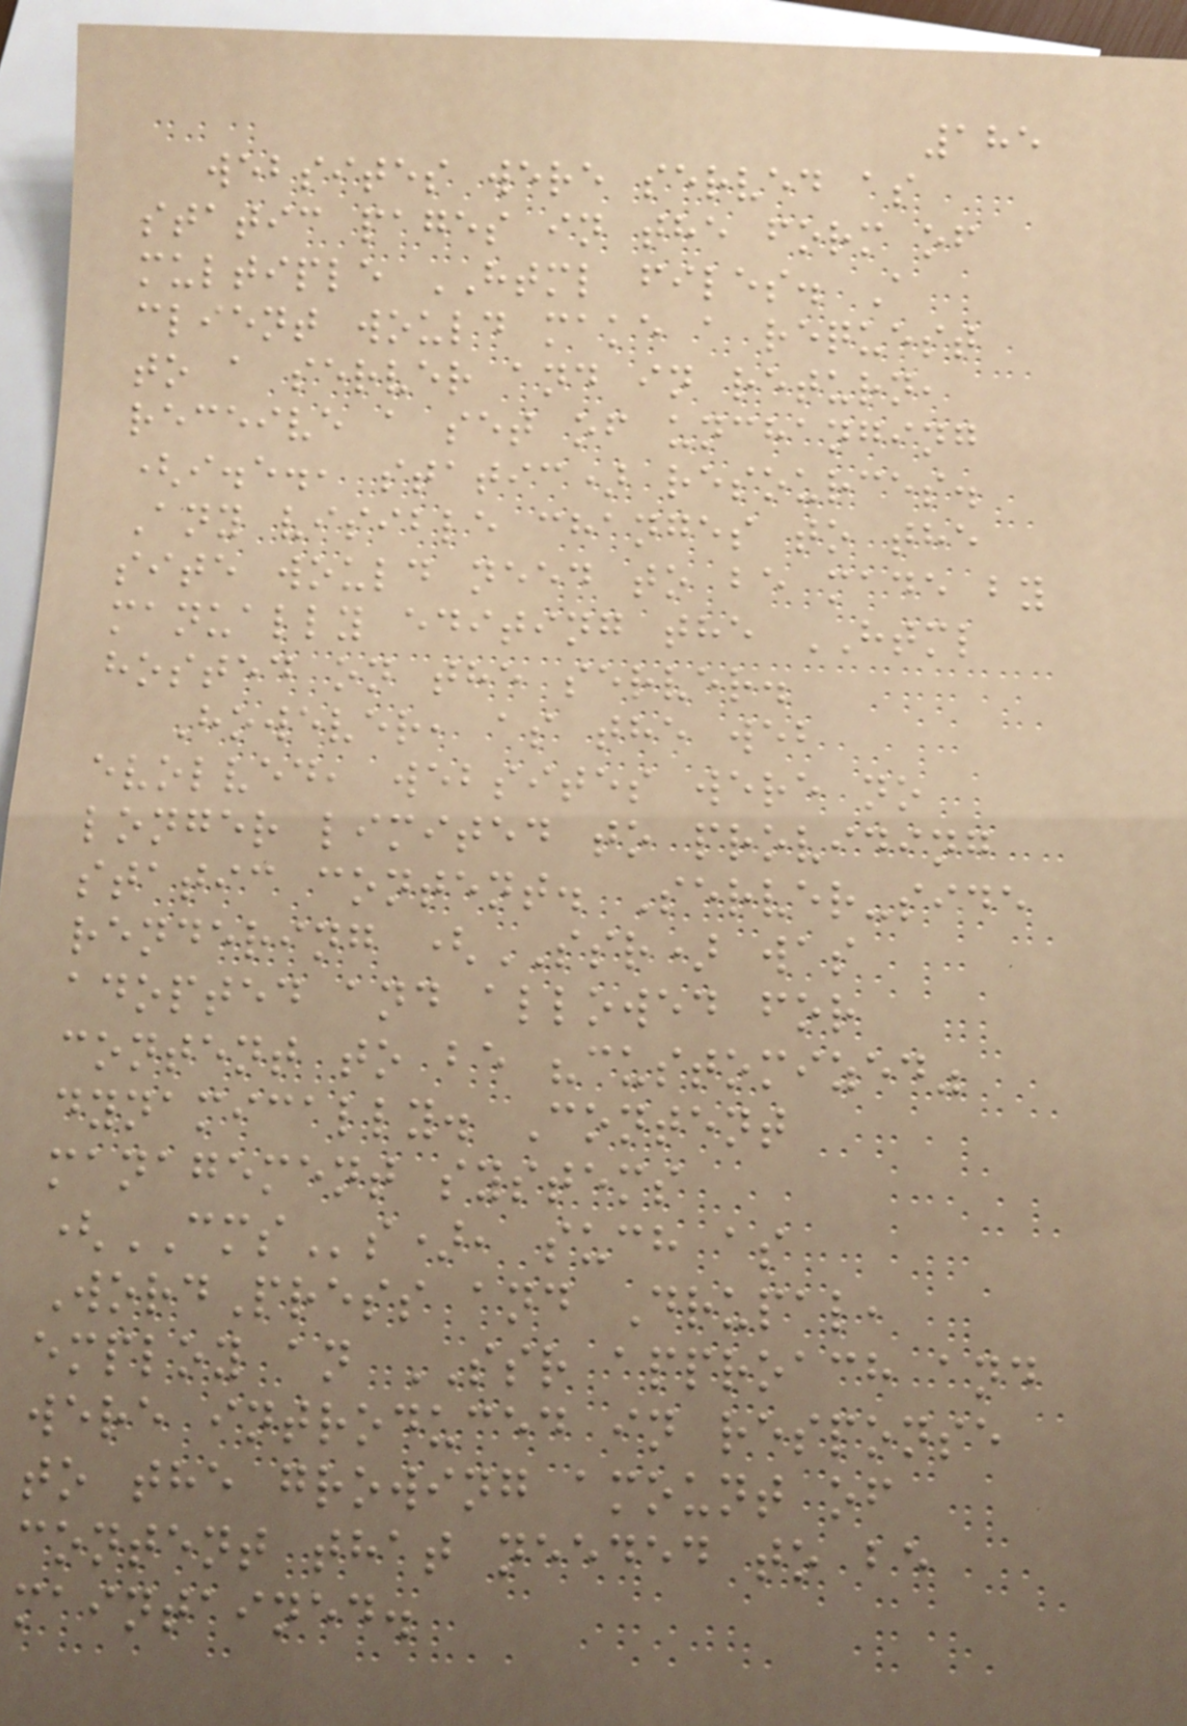185
websites were served as
static pages in the form of
multiple HTML files. A
client would make a request
to a server and in return,
receive a set of unchanging
(i.e., static) resources.
Any visible changes to the
site would need to be made by
manually editing the HTML
hosted on the server.
However, as the web
evolved, websites were no
longer limited to providing
static content. Server-side
rendering (SSR) was
adopted and allowed for
content to be "customized"
dynamically. Content
management systems
(CMSs), such as
WordPress and Drupal,
employ an SSR approach and
were introduced in response
to the growing amount of
content that needed to be
maintained.
